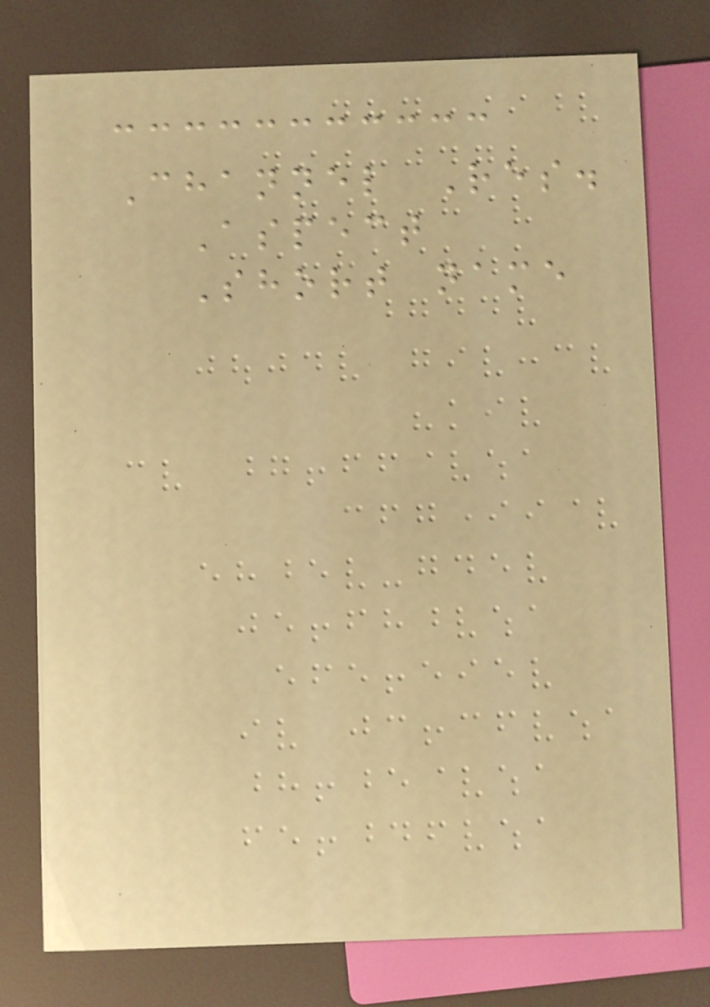Channel Res.
Aspect
Short name
